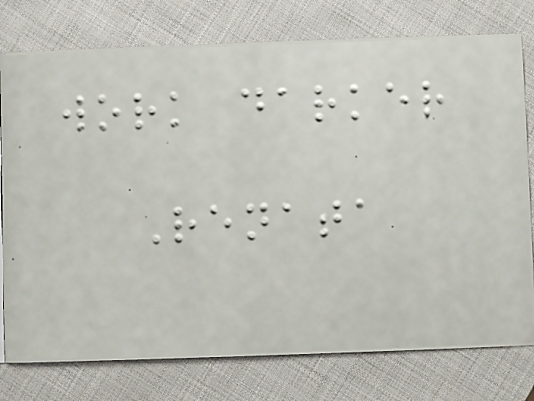work darker
Renata
